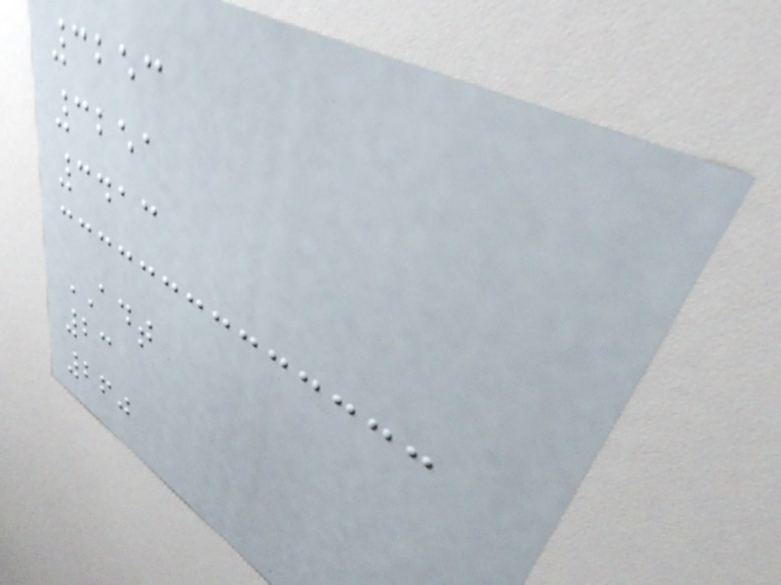3253
3251
3413
ADT
23
260
